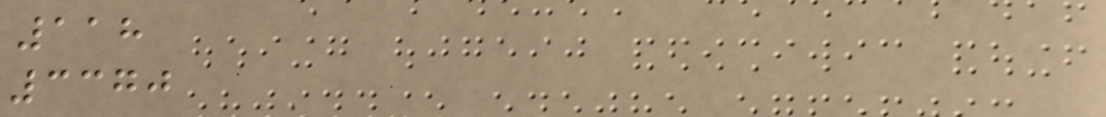118
3370
